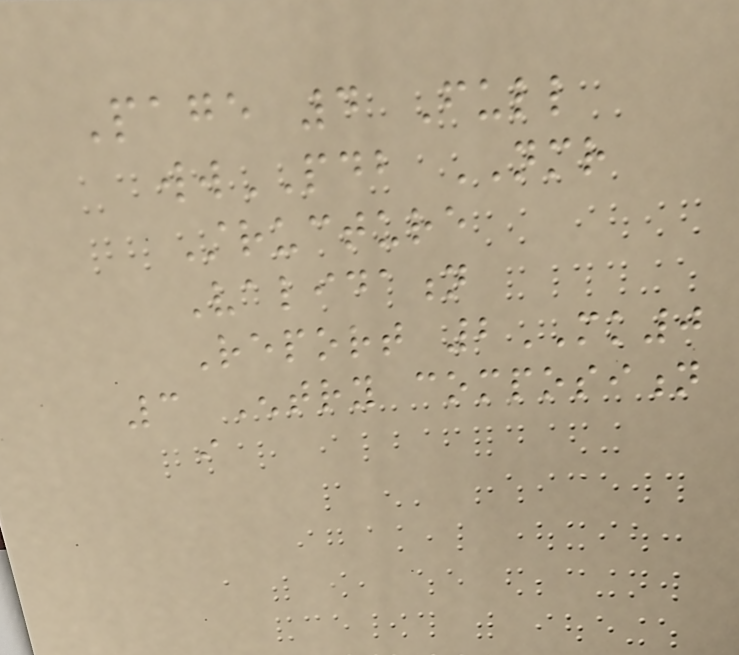Page 4 Full
wwPDB NMR
Structure
Validation
Report 2MK0
3 Entry composition
i
